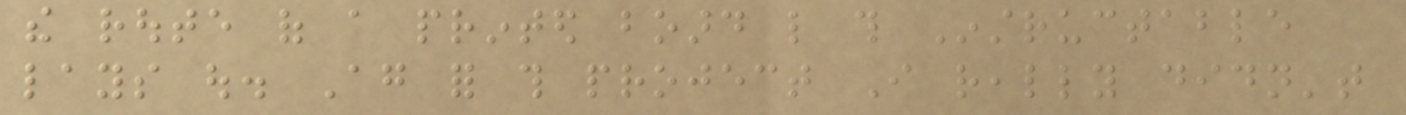the route of a printed board like this Instructable
lays out. Again for this project I really didn't
